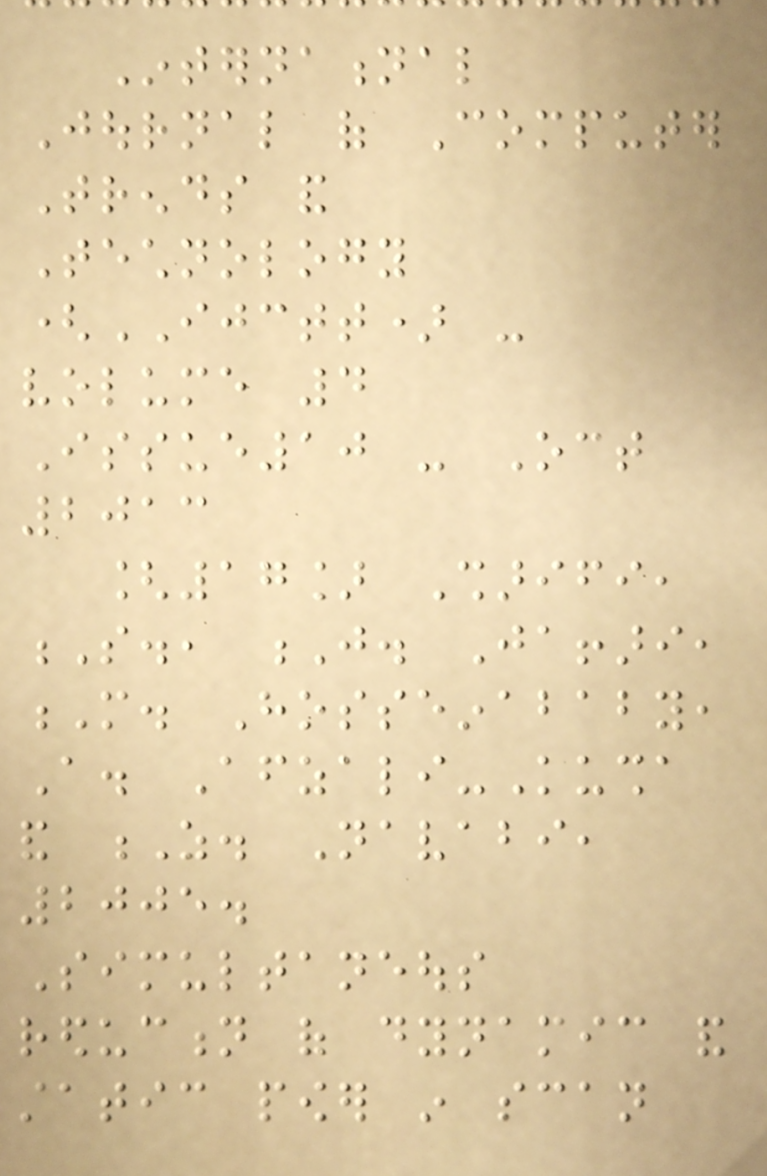International
Journal of Computer
Trends and
Technology
(IJCTT) -
volume 4
Issue10 - Oct
2013
[17] Sharifi,
S., J. Jaffari,
M. Hosseinababy,
A. Afzali-Kusha
and Z. Navabi,
2005.
Simultaneous
reduction of dynamic and
static power in scan
